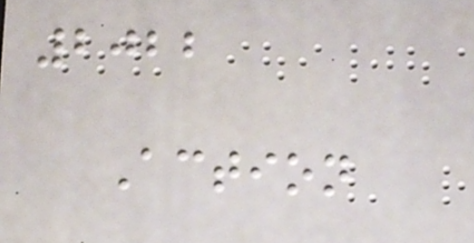2022
Action
